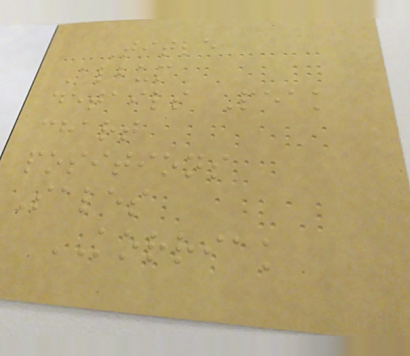Title
Album
details Peak
chart
positions
Sales
KORRIAK
